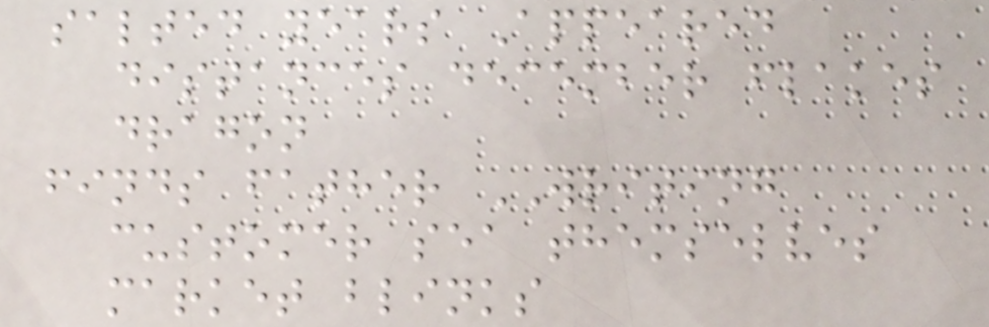salted years Appeared
distances december flakes
dragon
finds father WRITING
customer sea themselves
market blinks
